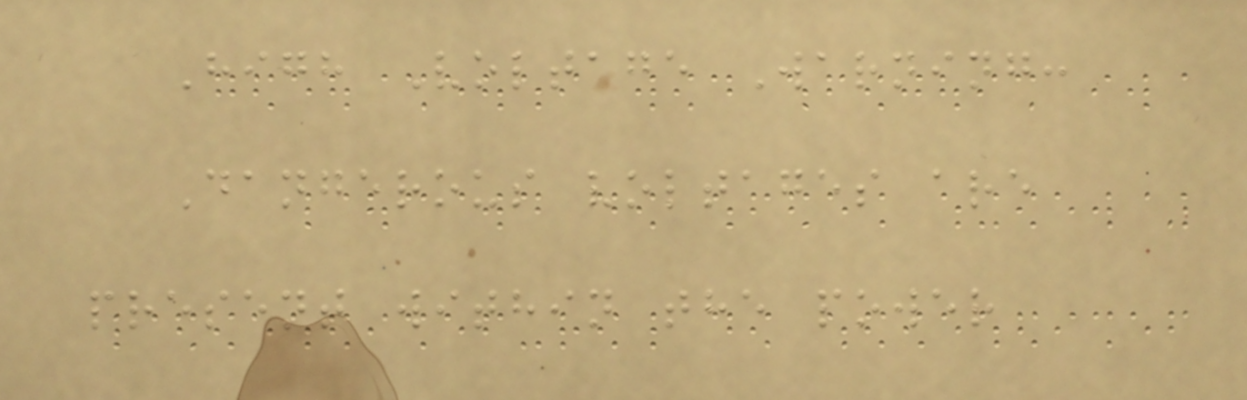High Voltage Warning:
Dangerous voltages are
present within the power
